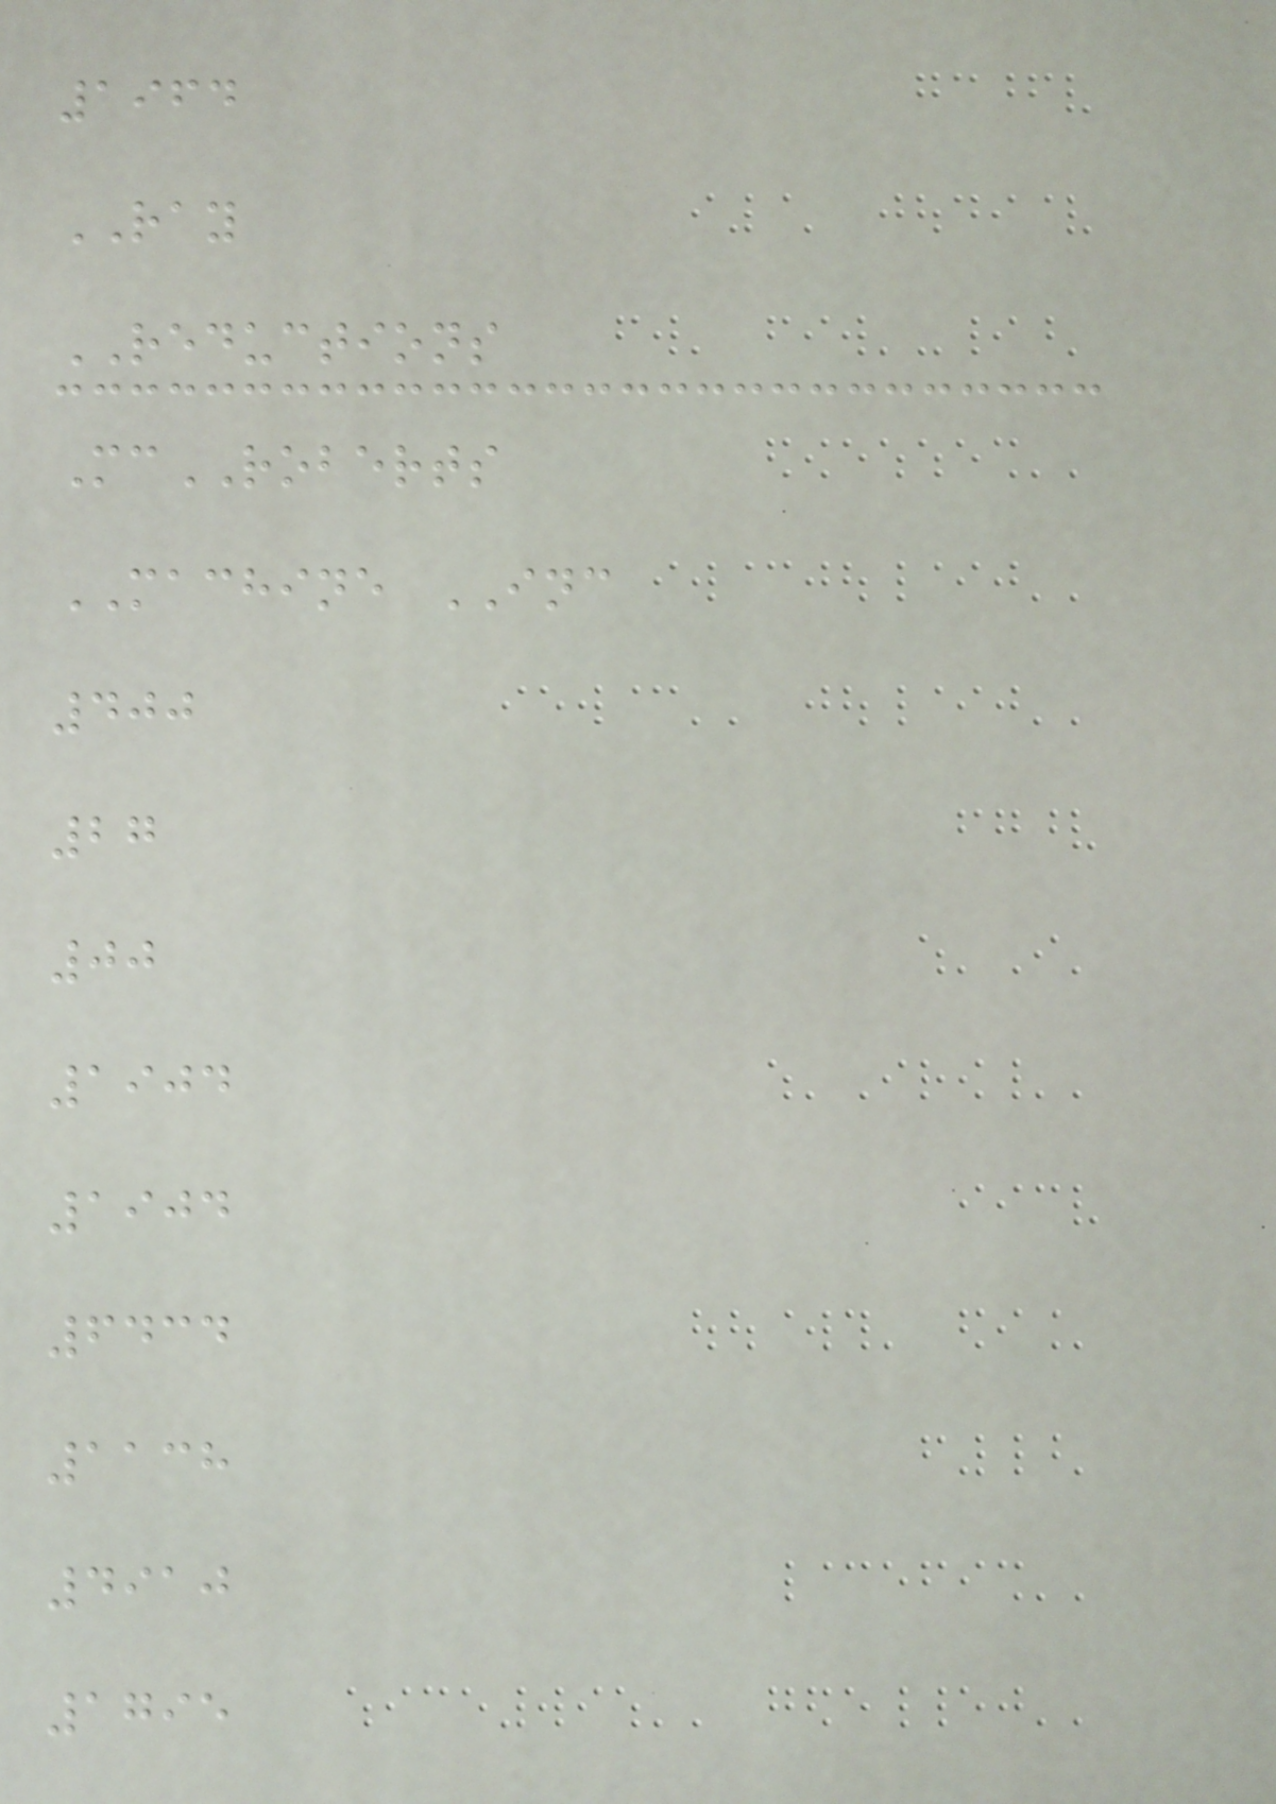1964
RAY
REDUCTIONS
McROBERTS
MACHINE INC
400
27
00
1904
1904
6434
1138
4910
1795
